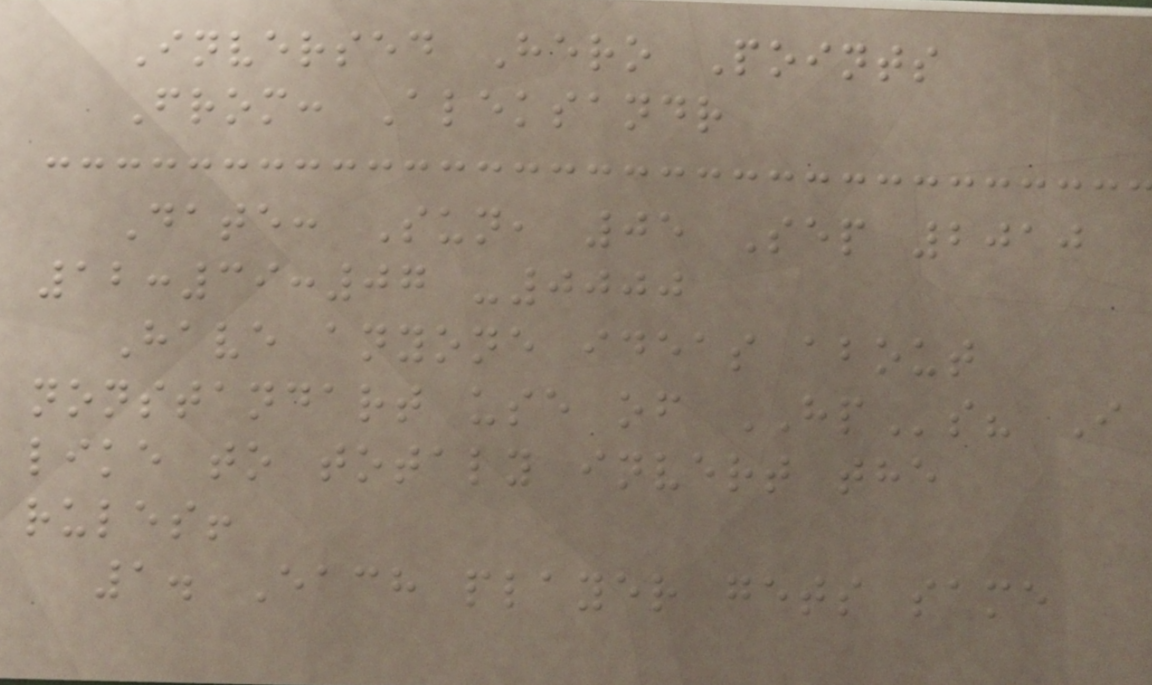Inversed Hero Points
From: Aleksandr
Date: Sun, 05 Sep 2010
12:39:07 -0000
Have anyone ideas about
nonstandart use of HPs? I
like to totaly invert the
rules!
1. Each player gets same
